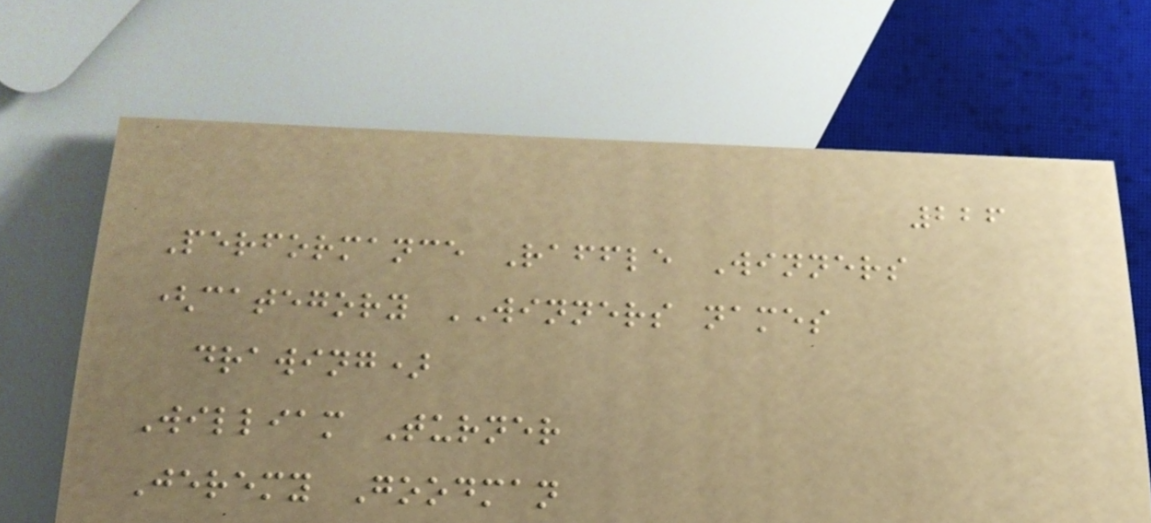226
Performance Raffle Winners
(category WINNERS names
drawing)
William Turner
Jeremy Goodman
